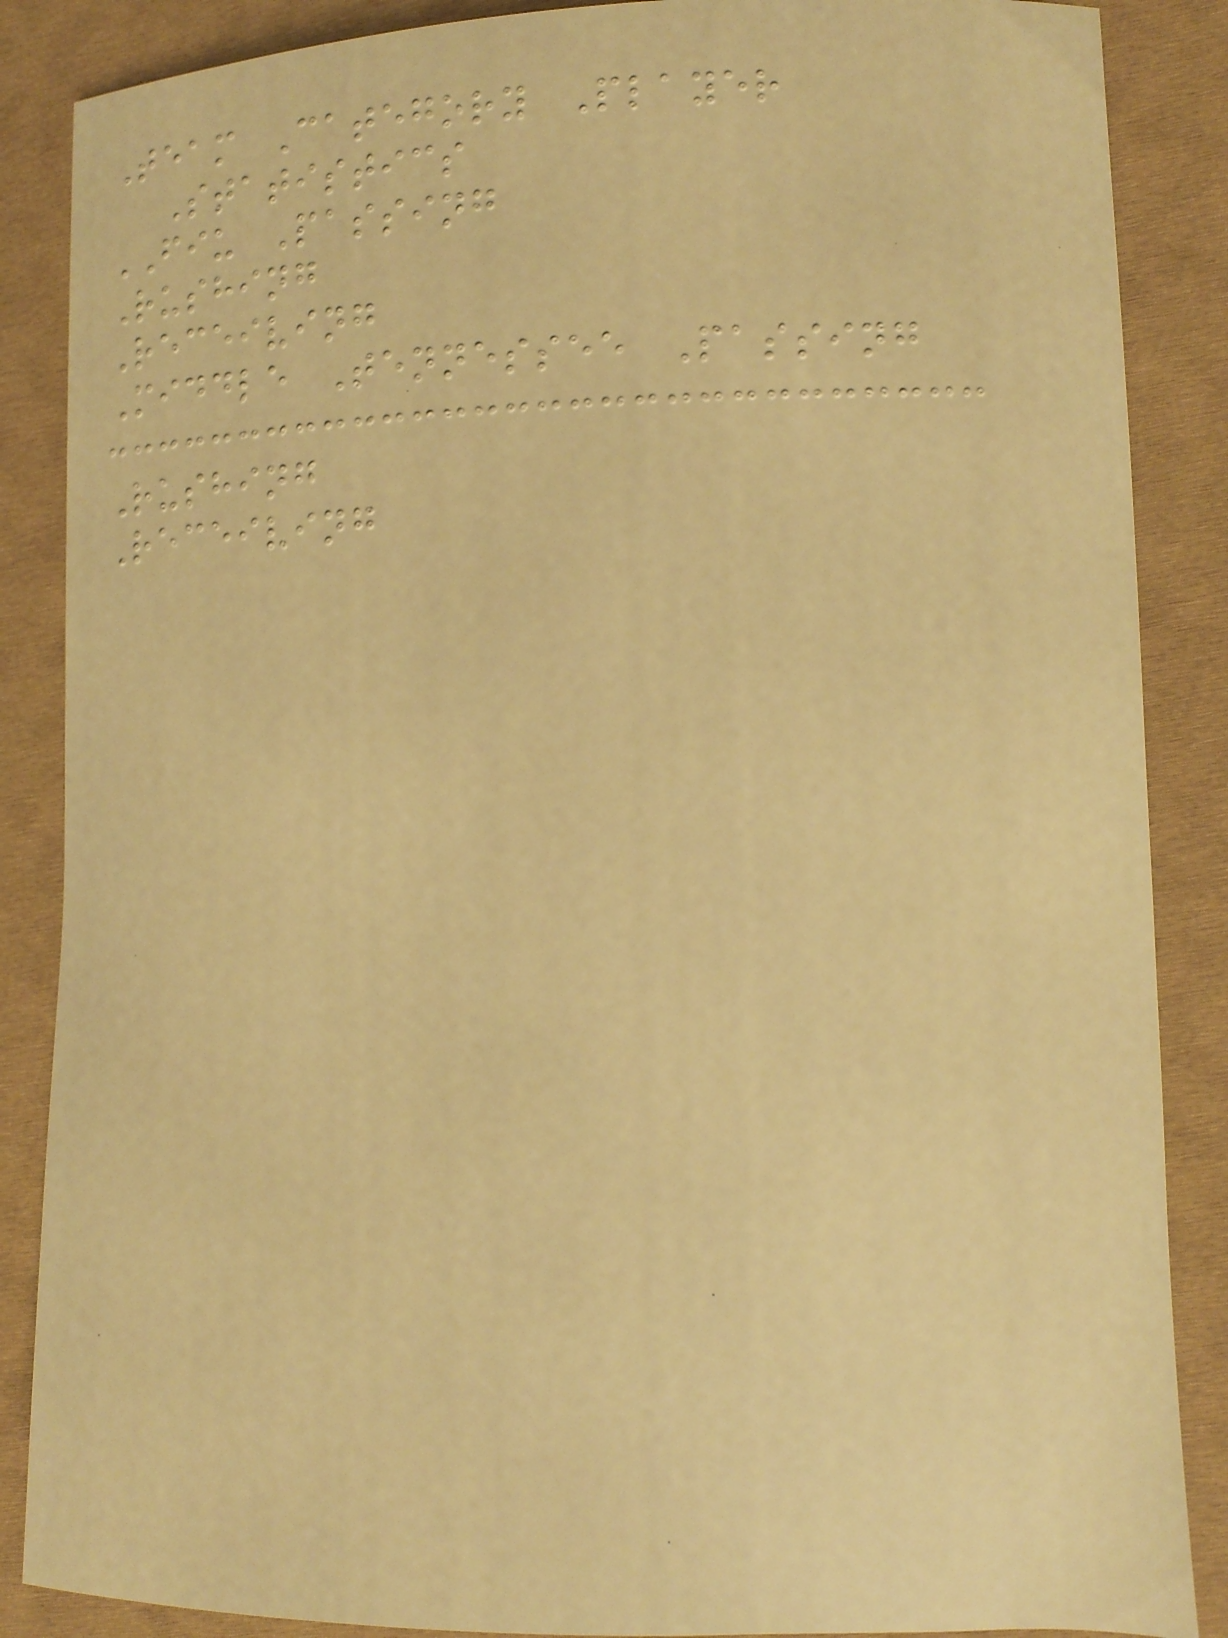Team Category Player
Statistics
FIU Passing
Rushing
Receiving
Middle Tennessee Passing
Rushing
Receiving
